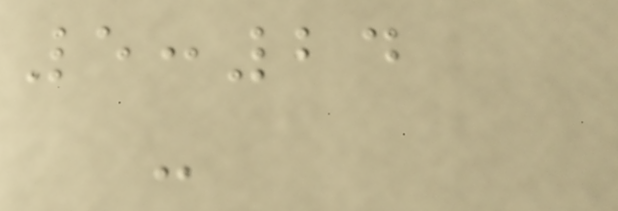5:24
-
